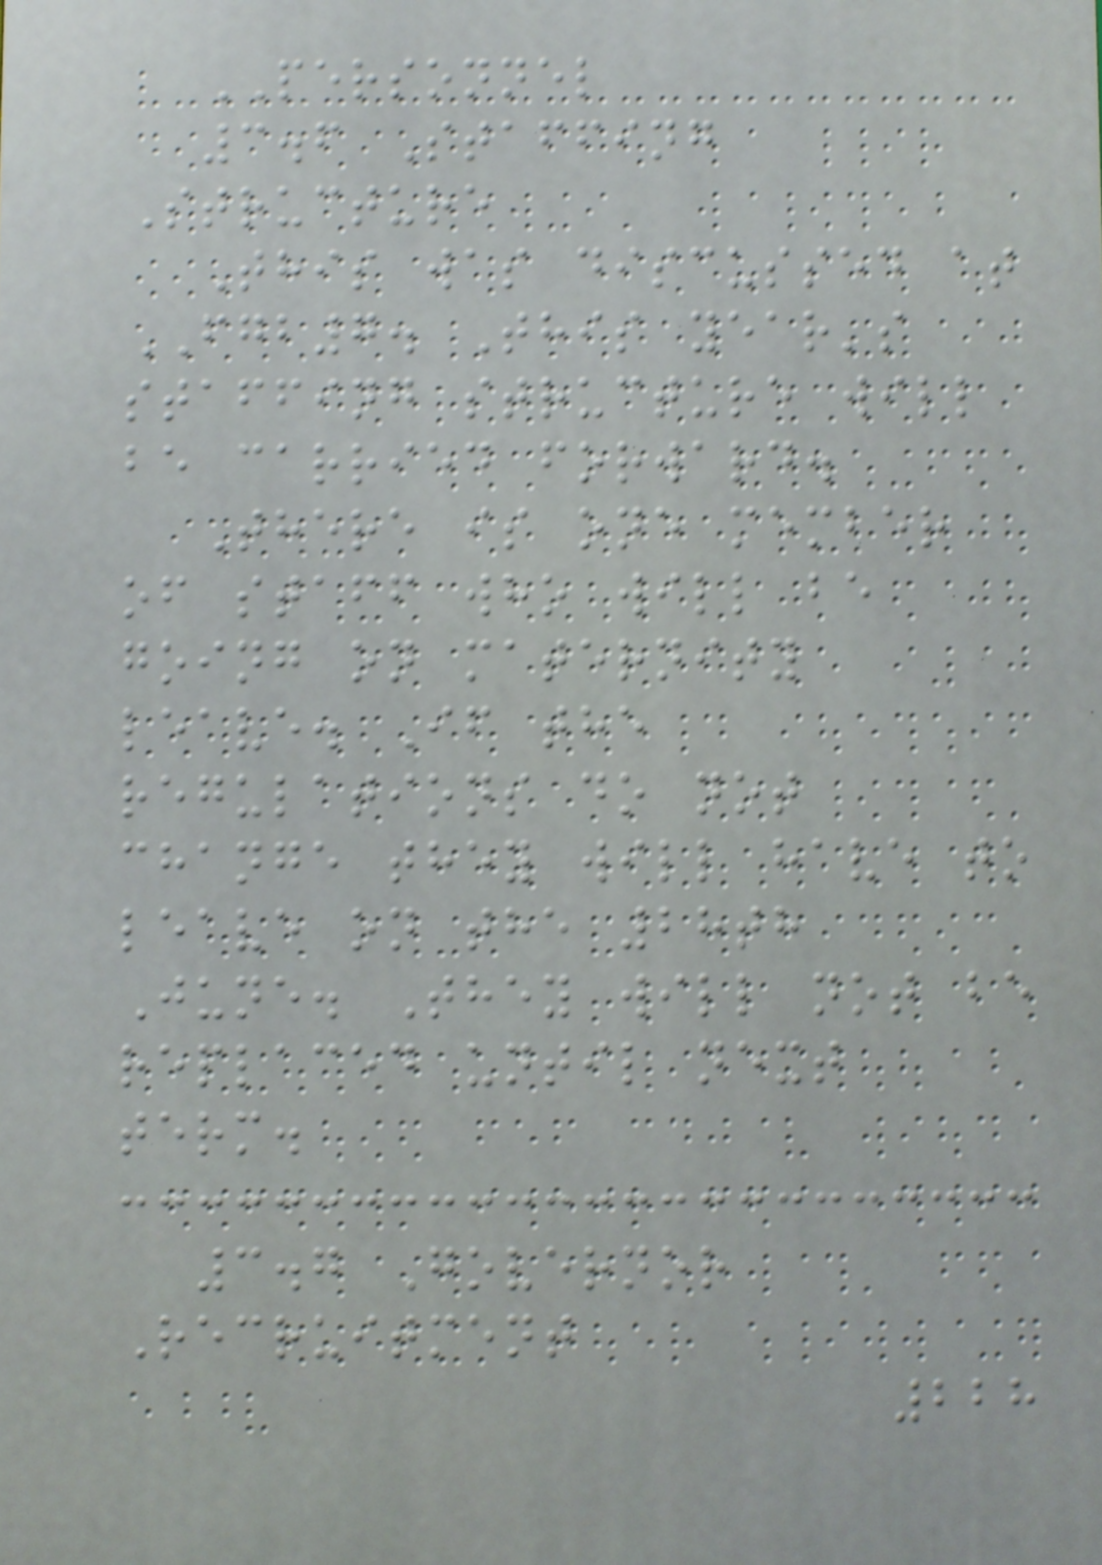PERSONNEL
3.6 Staffing
Structure
This was discussed at
FGB7. This year's
staffing structure will
be carried forward.
There is one member
of staff who will be
going on maternity
leave. If the
regulations do not
change they will have to
leave on the 28th
June. They will not be
replaced until next
term.
3.7 Governor
Recruitment
228
